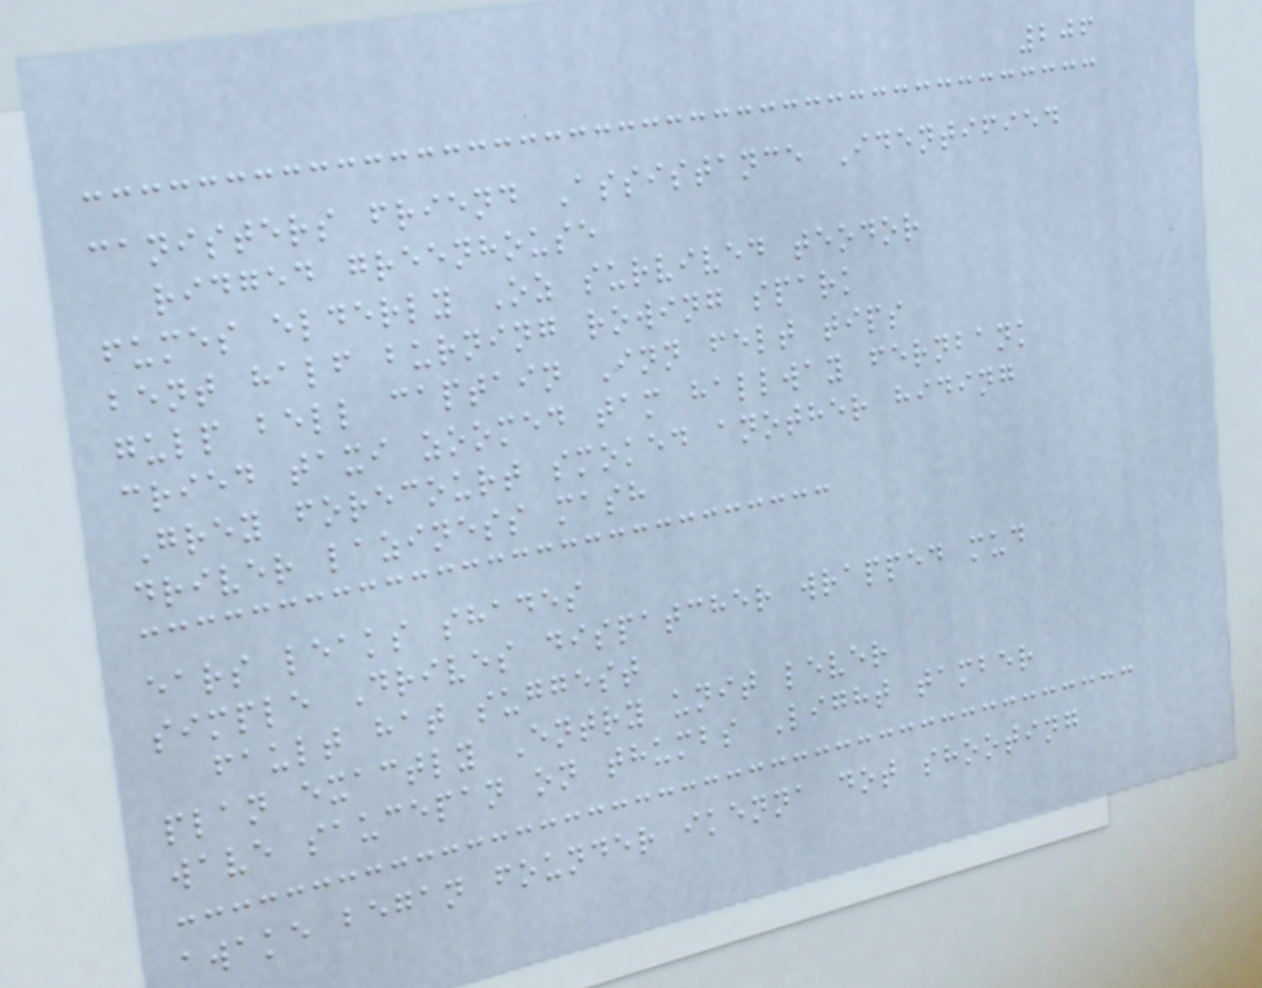206
canisters friend Assistance Identified
ridged greenhouse
fumes elderly Oz survived teodor
bent half burning rowing spark
gulp bell captain Inn felt tips
cried taxi zoomed tam hallway fernbank
Grey forecourt smoked another hiding
driver laziness mash
ears leaks shades
simple Drives dispatcher wrapped mud
fault hat suggest
plan exactly Entry unit lever
wave saucepan on thumbs Light tamber
awake began founder ikenna dot shooting
